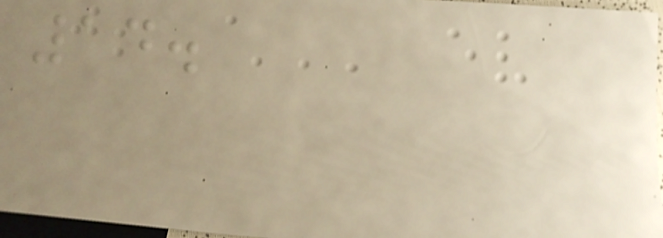14.
